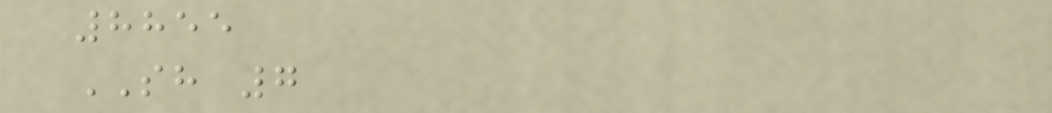8855
SH 7
